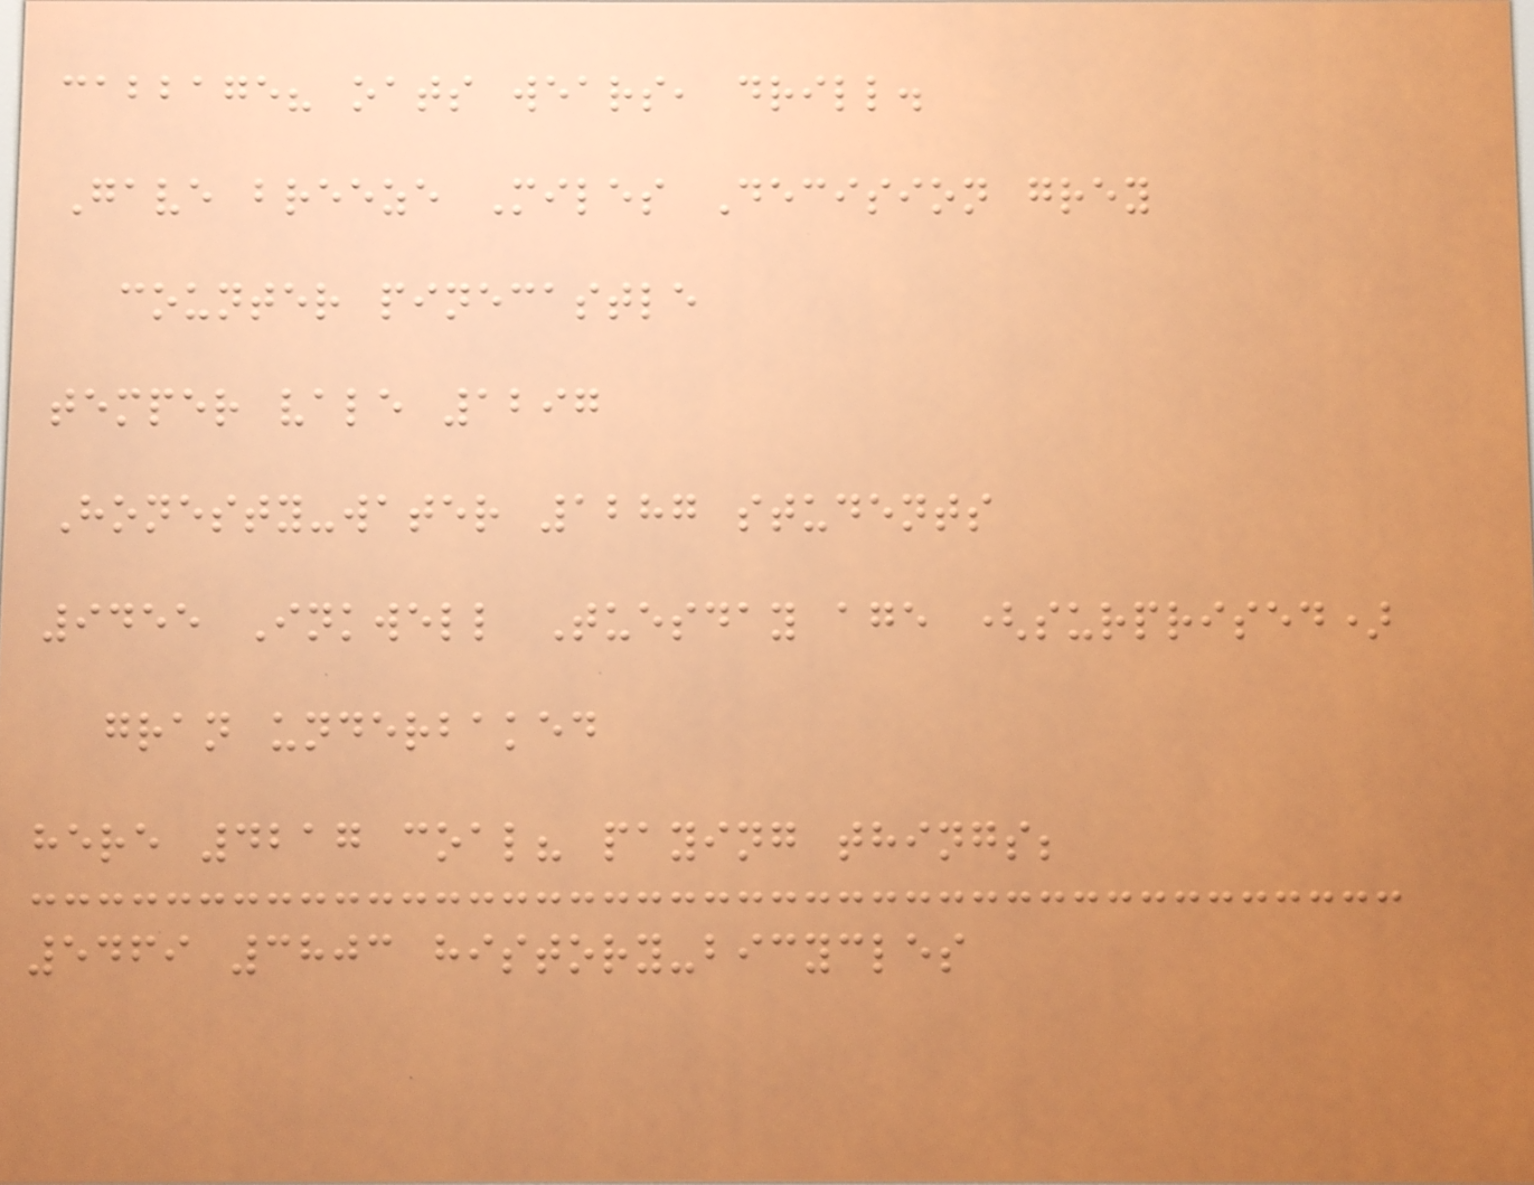cabbage? oats wears, drill.
Gave breeze Miles Decision grey
counter pinecastle
temper vale 1297
Honesty-water 1287 students
9455 Inkwell Tuesday age (surprised)
gran underbaked
here 4217 coal? paying things;
5469 3803 history-bicycles
